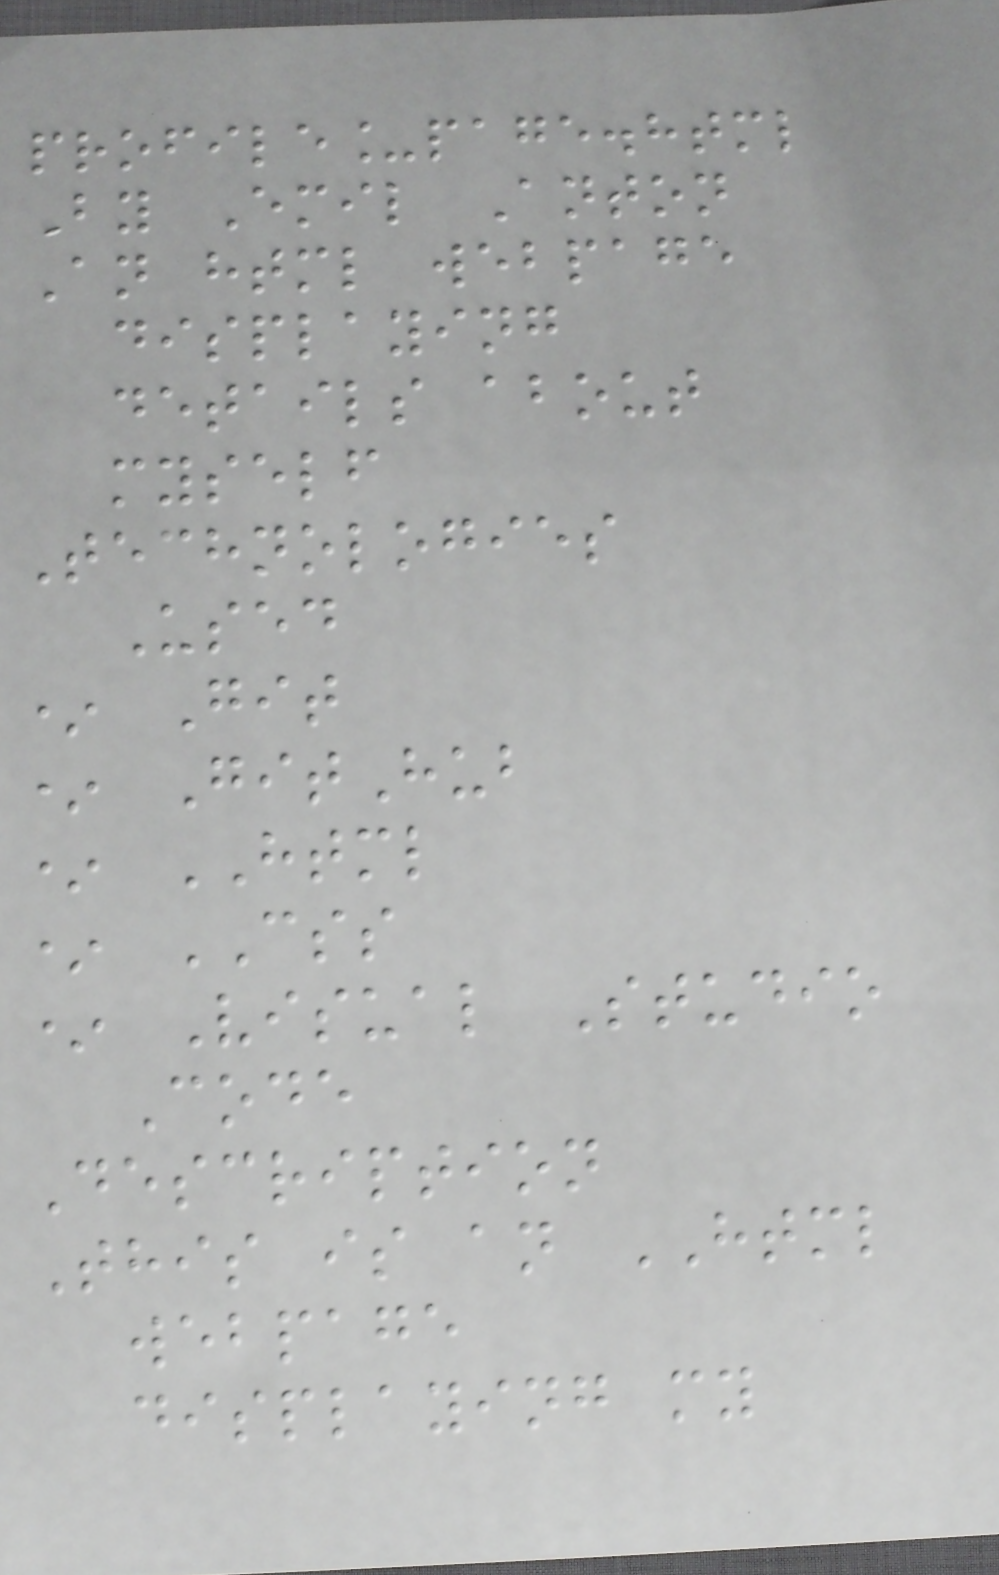profile_page.html
By Emil Anton
An html webpage
displaying
details about
myself
Technologies
Used
* Git
* GitHub
* HTML
* CSS
* Visual Studio
Code
Description
This is an HTML
webpage
displaying my
